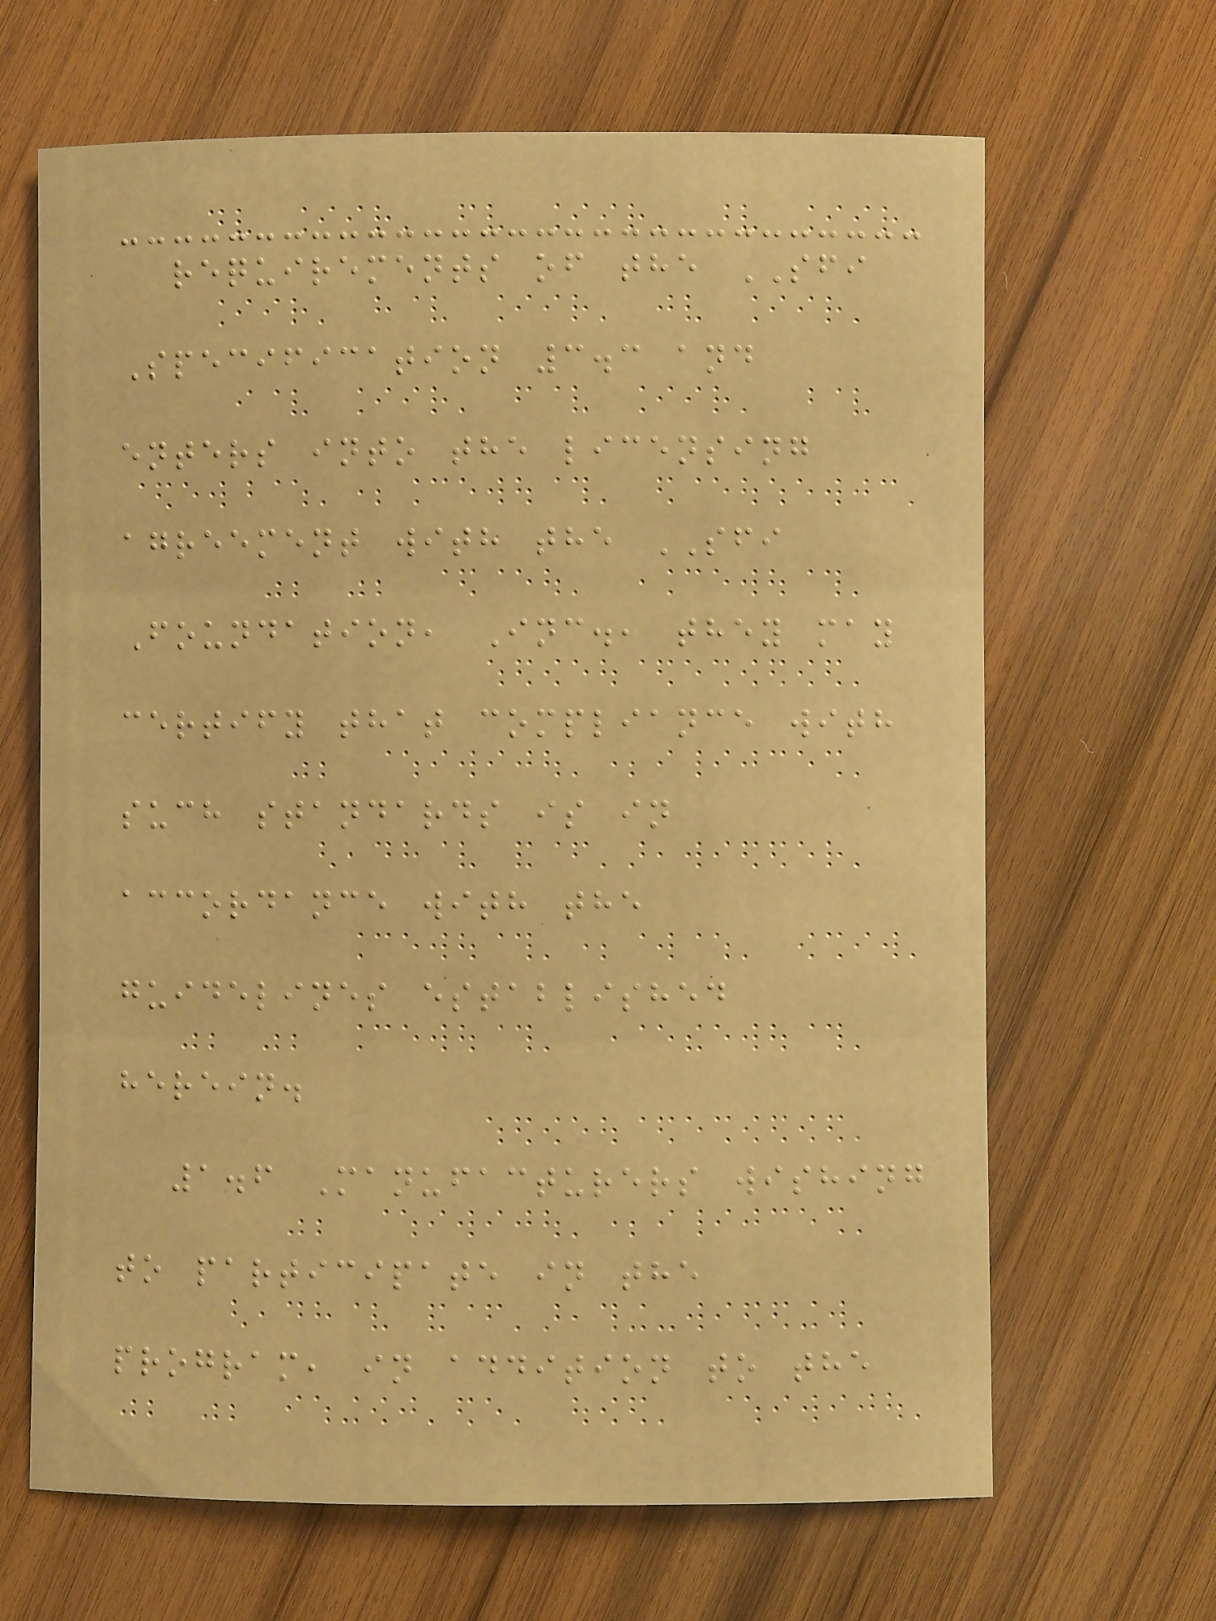requirements of the SFI
Specification 3.3 and
enters into the licensing
agreement with the SFI
Foundation, Inc., they may
certify that compliance with
such standards is in
accordance with the
guidelines established
herein.
1.6 Manufacturers wishing
to participate in the
program, in addition to the
